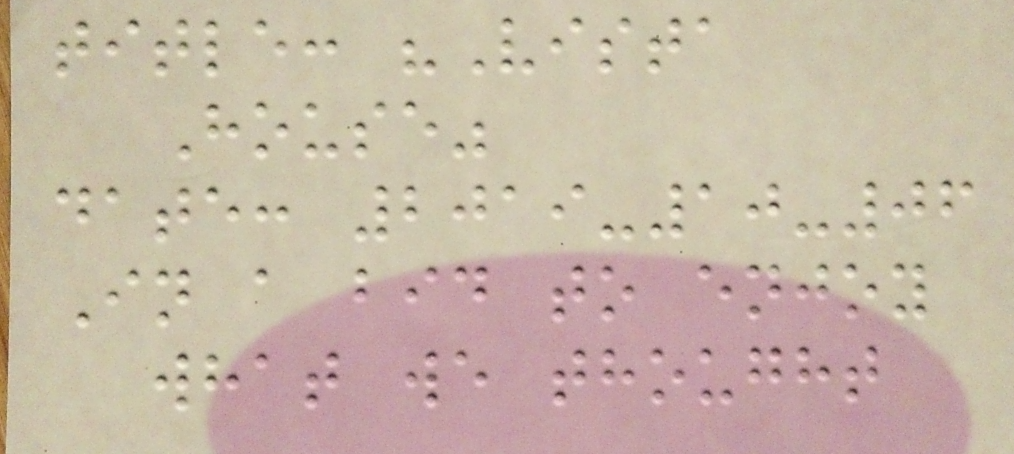title: "Vista
House"
date: 2019-10-06
In a bid to enjoy
what we thought
